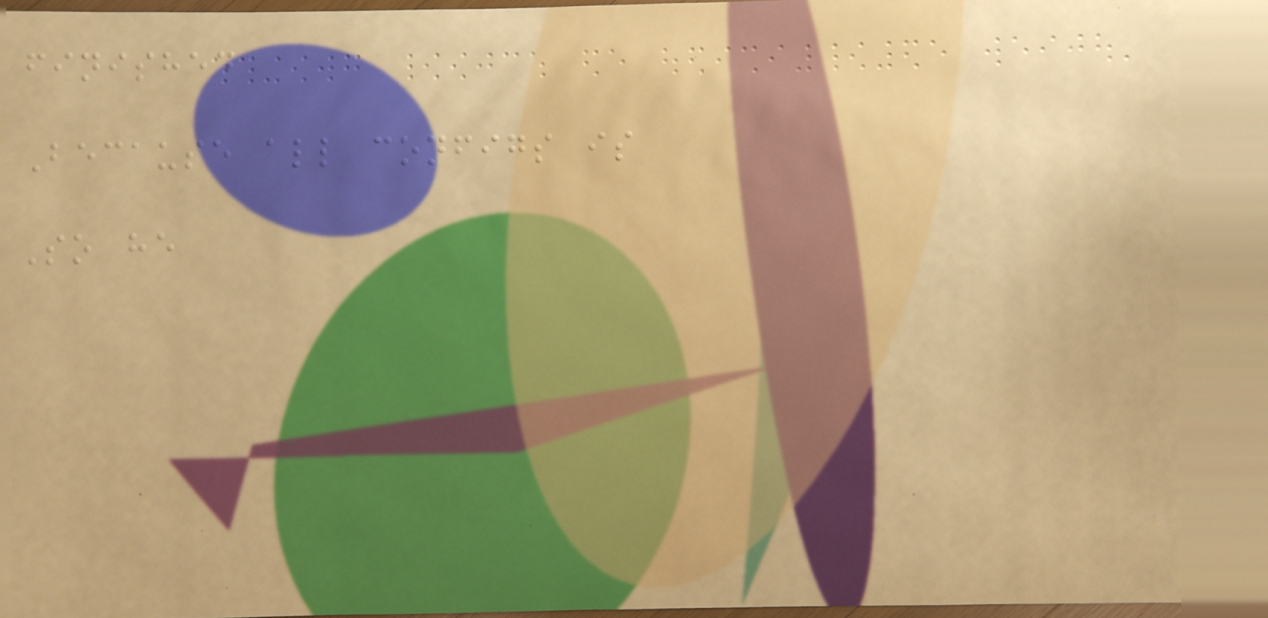finished
Because all configs is
So he
